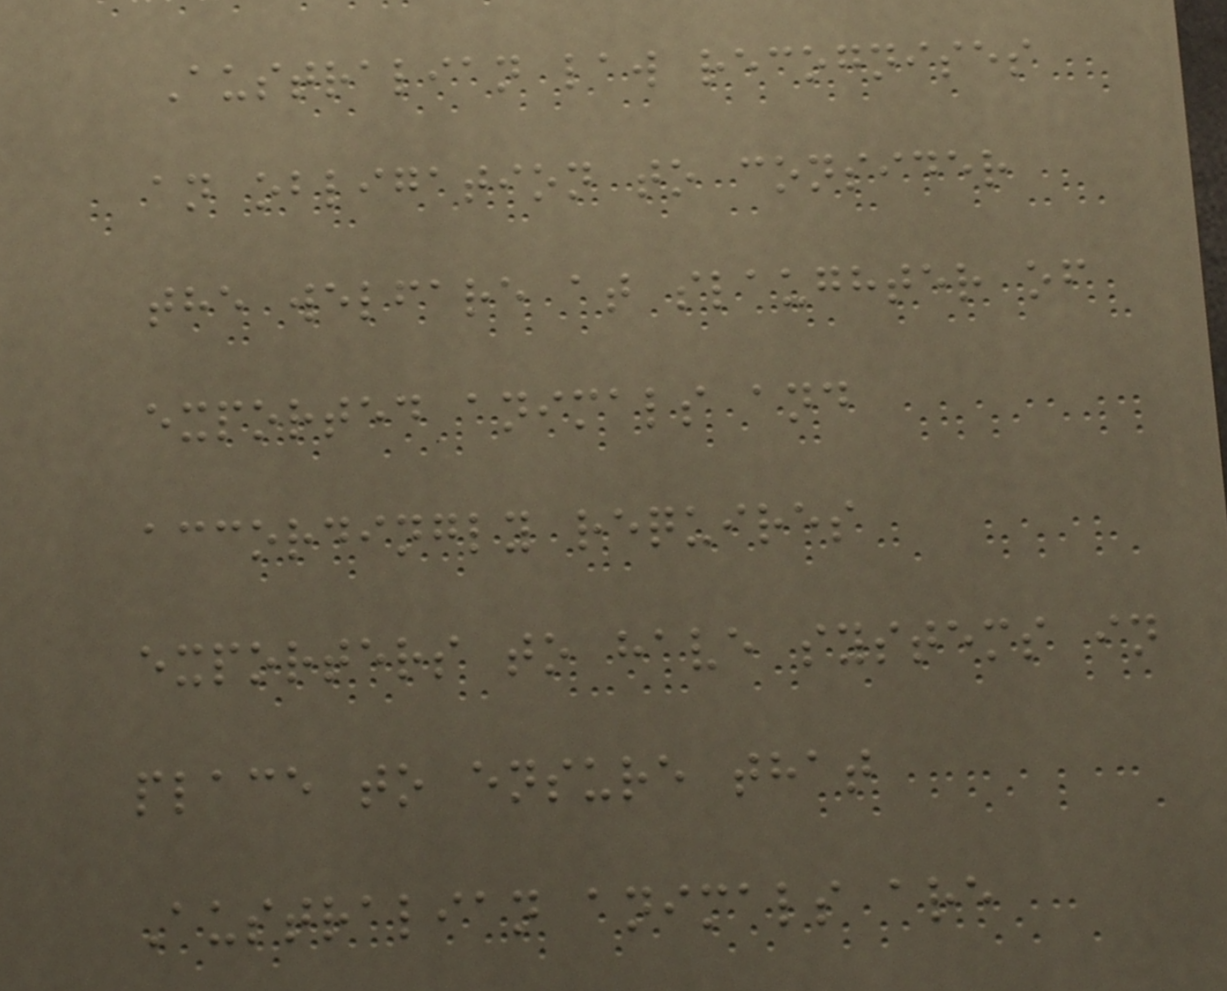Australian law recognises
an obligation to consider
the welfare at slaughter of
exported animals and
accordingly requires
exporters to have systems in
place to ensure that
Australian animals are
